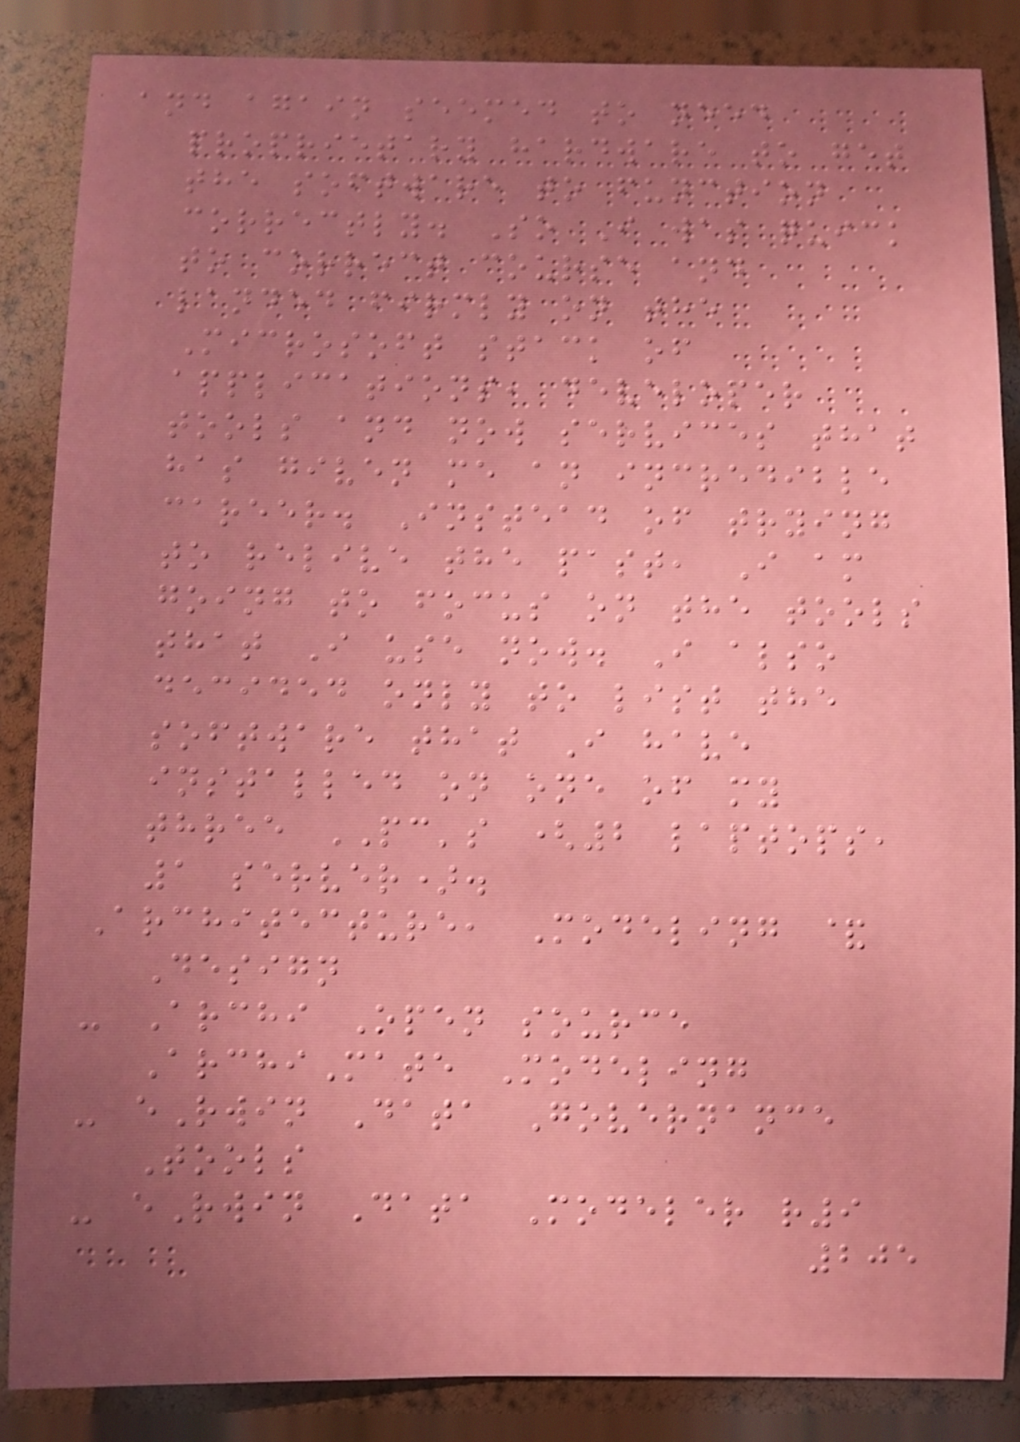and again seemed to need
proprietary hardware to get
the software to function
correctly. So I was quick
to correct course and
landed firmly on the
Microsoft stack of
applications, developer
tools and now services that
has given me an incredible
career. Instead of trying
to relive the past, I am
going to focus on the tools
that I use now. I also
decided only to list the
software that I have
installed on one of my
three PC's (2 laptops,
1 server).
Architecture, Modeling &
Design
- Archi Open source
ArchiMate Modeling
- eRwin Data Governance
Tools
- eRwin Data Modeler r9
205
